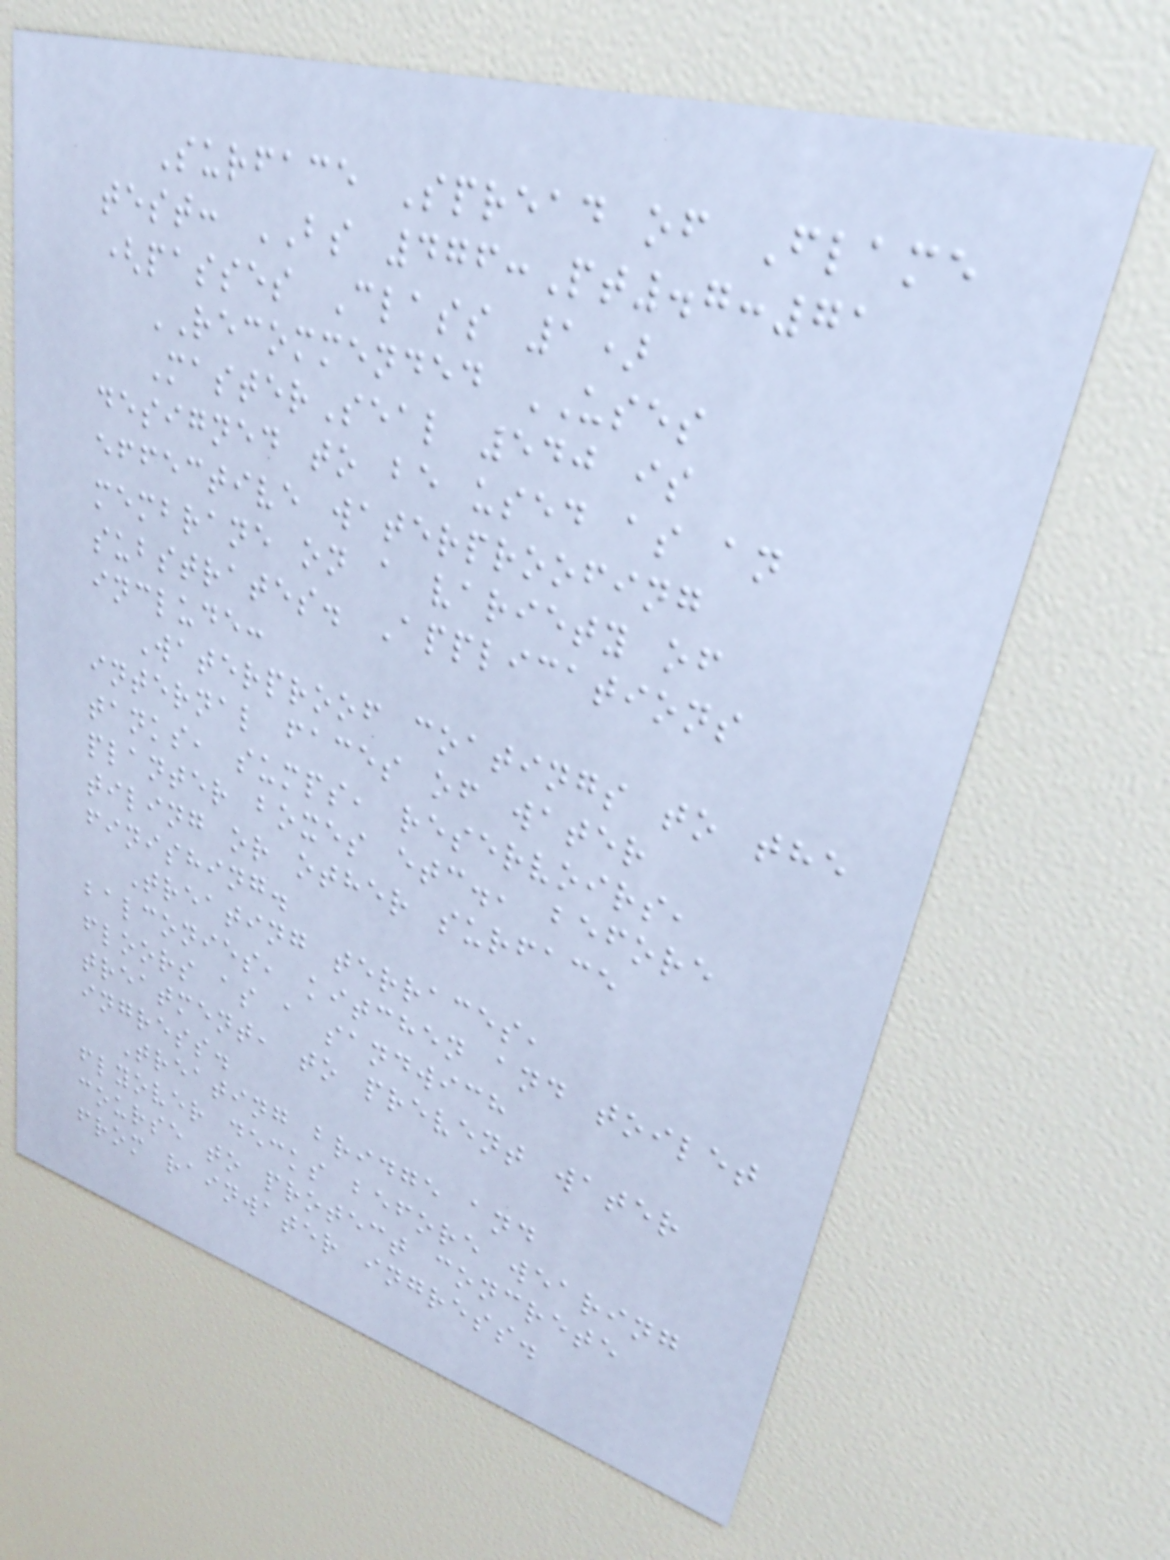Surface Spread of Flame
test: BS 476:Pt.7:71
(passes Class 1)
RECOMMENDED USES
MasterSeal 540 is
designed to be used as an
effective waterproofing
membrane on a variety of
substrates. Applications
include:
Waterproof coatings to the
internal faces of water
tanks, sumps, reservoirs,
planter boxes etc., before
tiling or other surface
finishing.
Treating terraces,
balconies, kitchen and toilet
floors as a sandwich
treatment, to prevent water
ingress.
Treating bridge and
flyover decks before wearing
course to protect concrete
from rainwater ingress.
